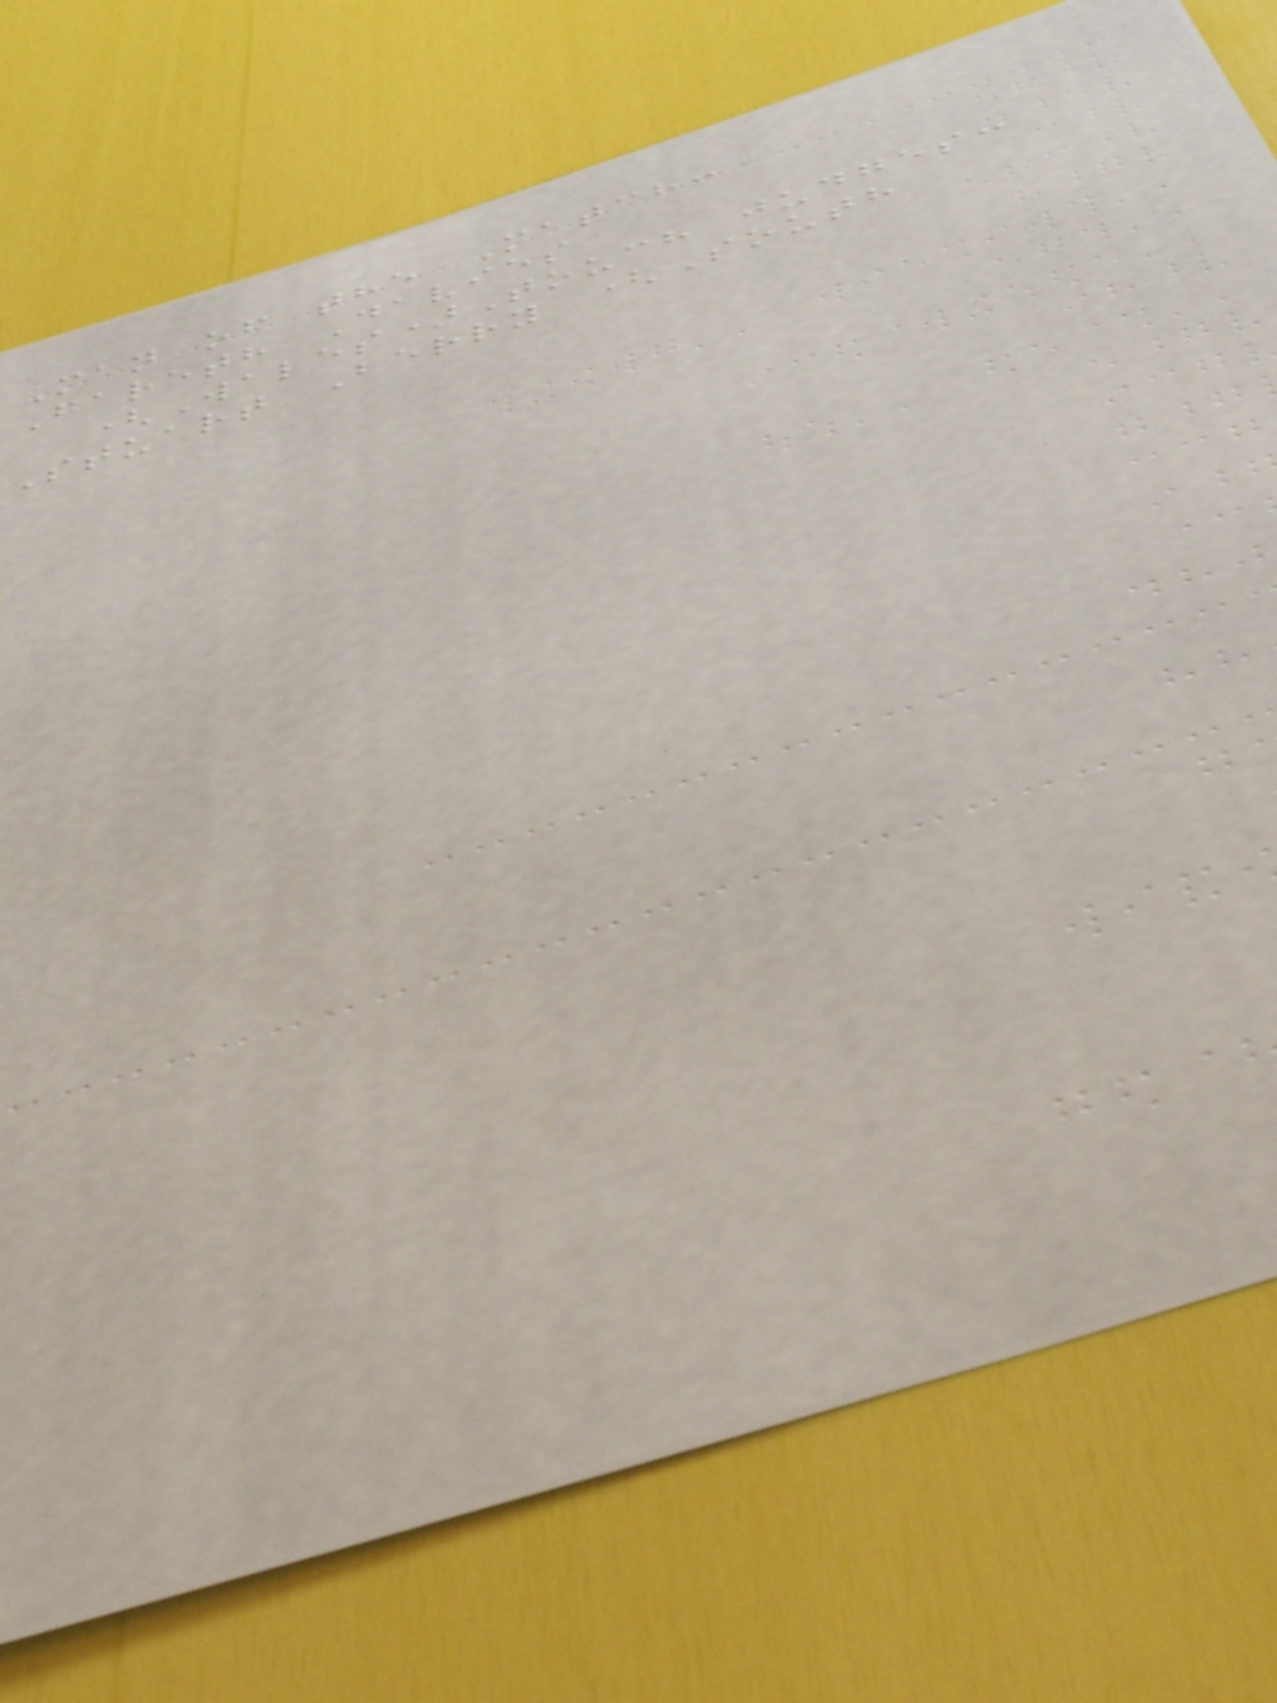Man of the Match:
Gareth Davies
(Wales)Touch judges:
Stuart Berry (South
